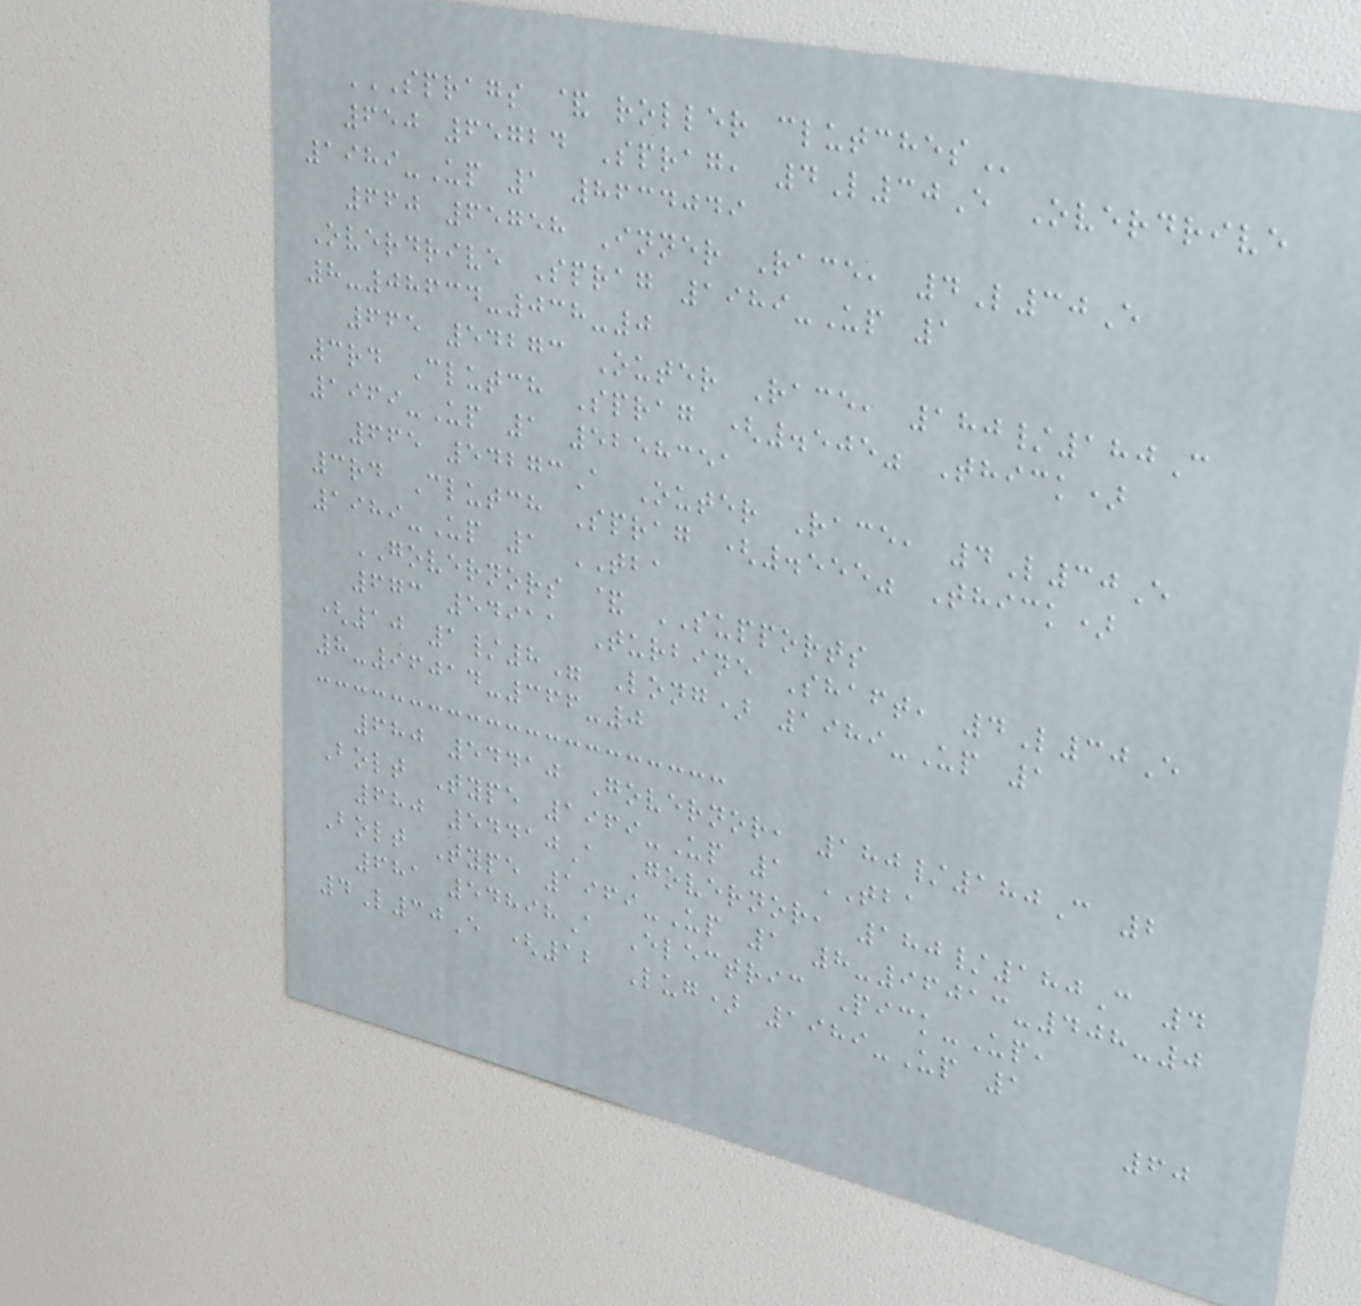SPRAGS & ROLLER CLUTCHES
650 65724 Sprag, 4L30E Overdrive
1989-Up 1 8634049
660 65758 Inner Race, 4L30E
Overdrive Sprag 1989-Up 1
8-08634-038-0
665 54273 Outer Race, 180/180C
3rd Clutch Sprag (.505" Thick)
1969-Up 1 5258351
665 54273A Outer Race, 4L30E
3rd Clutch Sprag (.555" Thick)
1989-Up 1 TBA
GOVERNORS & SUPPORTS
673 54911 Turbine Shaft, 4L30E
(10 1/8" Long) 1989-Up 1
8-96014-366-0
680 54410 Governor, 180/180C 2
Bolt Type 1969-Up 1 TBA
680 54410A Governor, 180/180C 4
Bolt Type 1969-Up 1 8-96013-408-0
681 54898A Electric Pick-Up,
4L30E (12 Lug) 1989-Up 1
60
